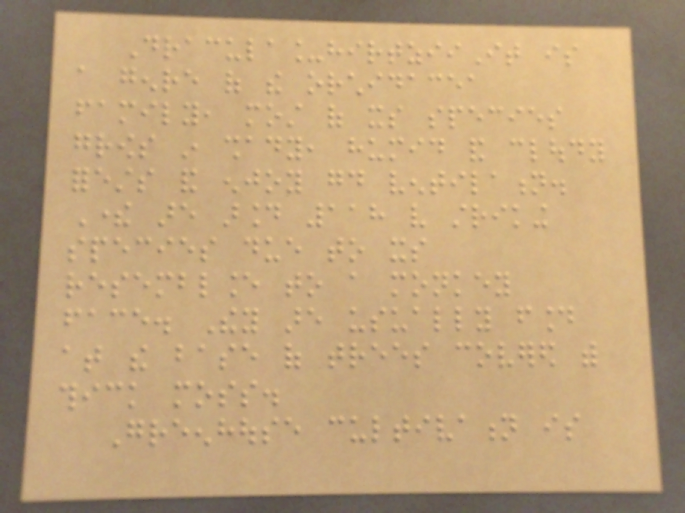Dracula_hirtziiIt is
a genre of the orchidacea
family, most of its species
grows in shady, humid and cloudy
forests and enjoy good ventilation.
There are around 118 very striking
species due to its
resemblance to a monkey
face. They are usually found
at the base of trees covered with
thick moss.
Greenhouse cultivation is
